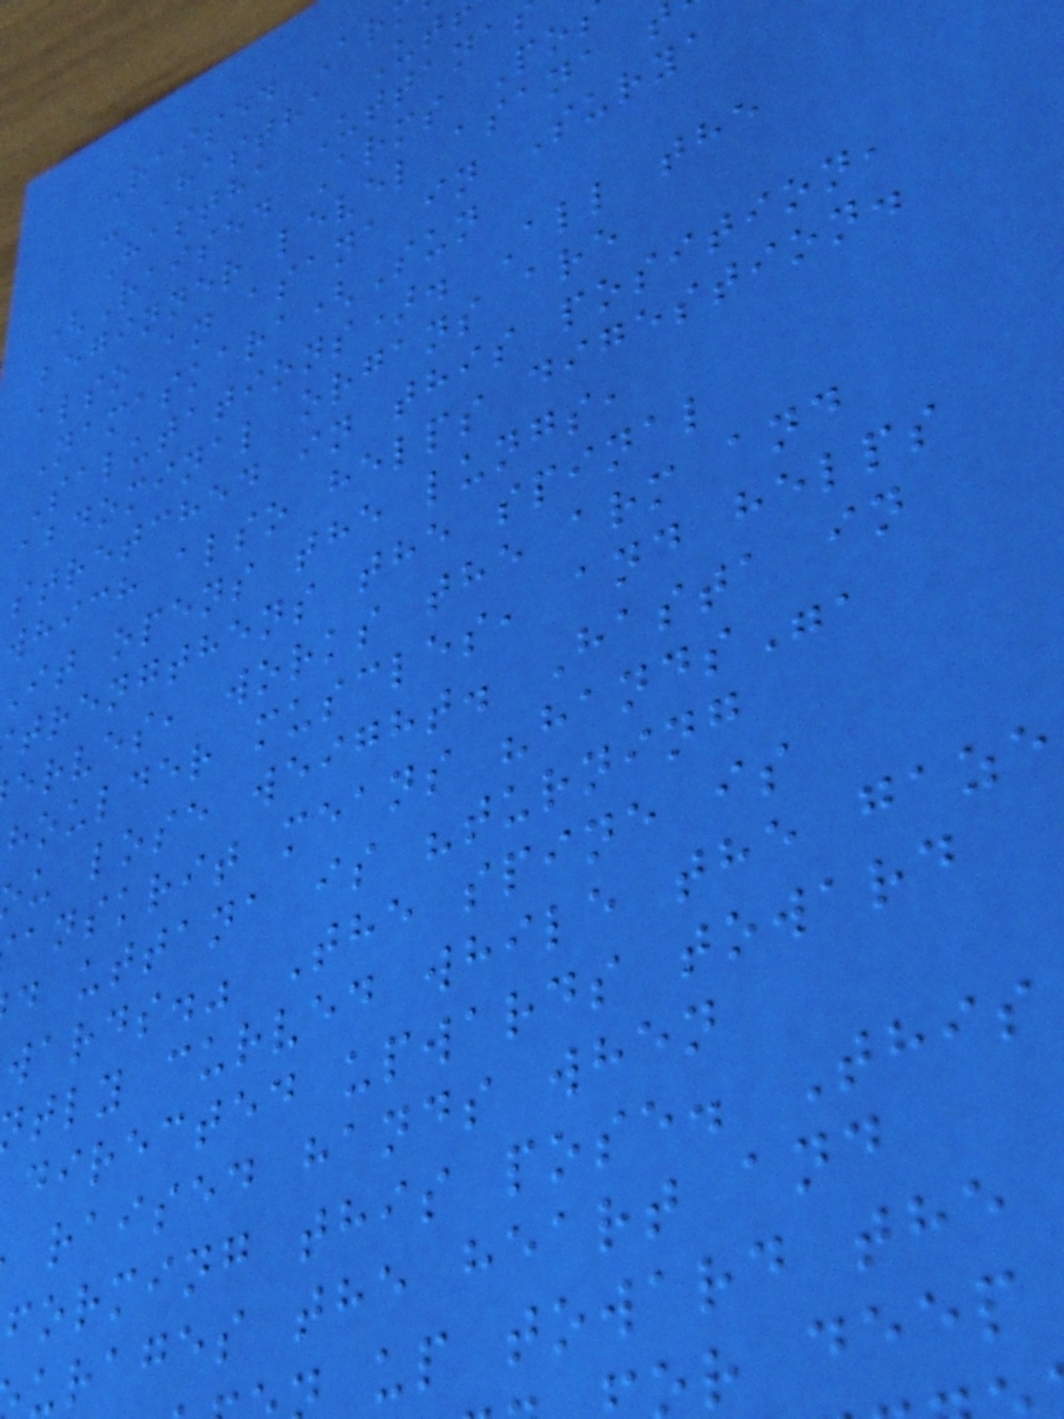Raised Ar
- Hastha Ut
Hastha Uttana
(Raised Arms Po
beginner level asana t
also an asana in Surya
Namaskara(Sun
Salutations). All the
abdominal organs are
stretched in this position,
which also helps digestion.
it opens the lungs,
trengthens the spinal
erves, works the arm and
houlder muscles, and helps
u lose weight. Hasta in
anskrit means "hands",
d uttana is "turning
wards." The spine is
tly curved while the gaze
directed upwards toward
raised hands when
forming this pose. This
urages the heart and
up toward the
